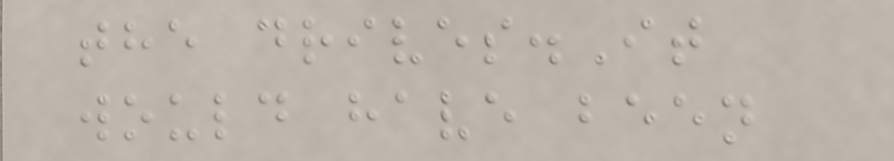the drives.It
would have been
